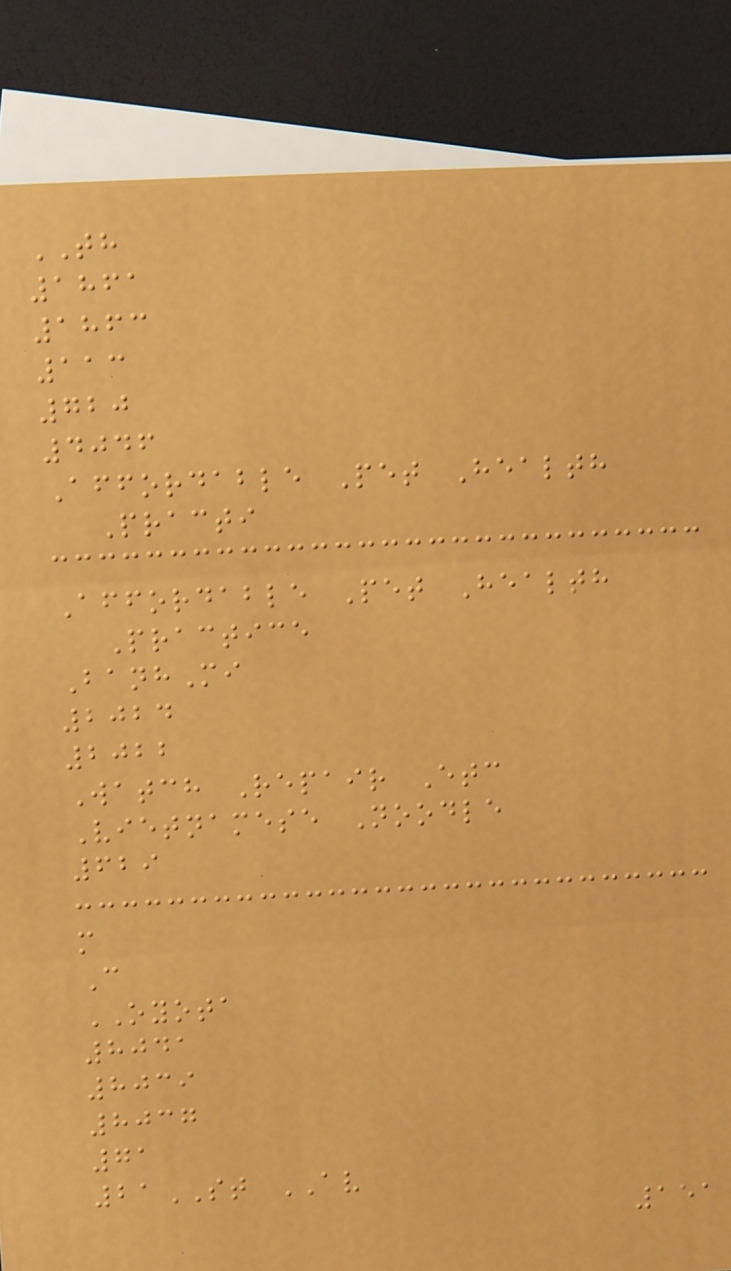TH
1861
1863
113
720
4046
Affordable Pet Health
Practi
Affordable Pet Health
Practice
BanhMi
2024
2022
Watch Repair Etc
Vietnamese Noodle
629
m
C
OYOTA
8041
8039
8037
71
21ST AV
151
